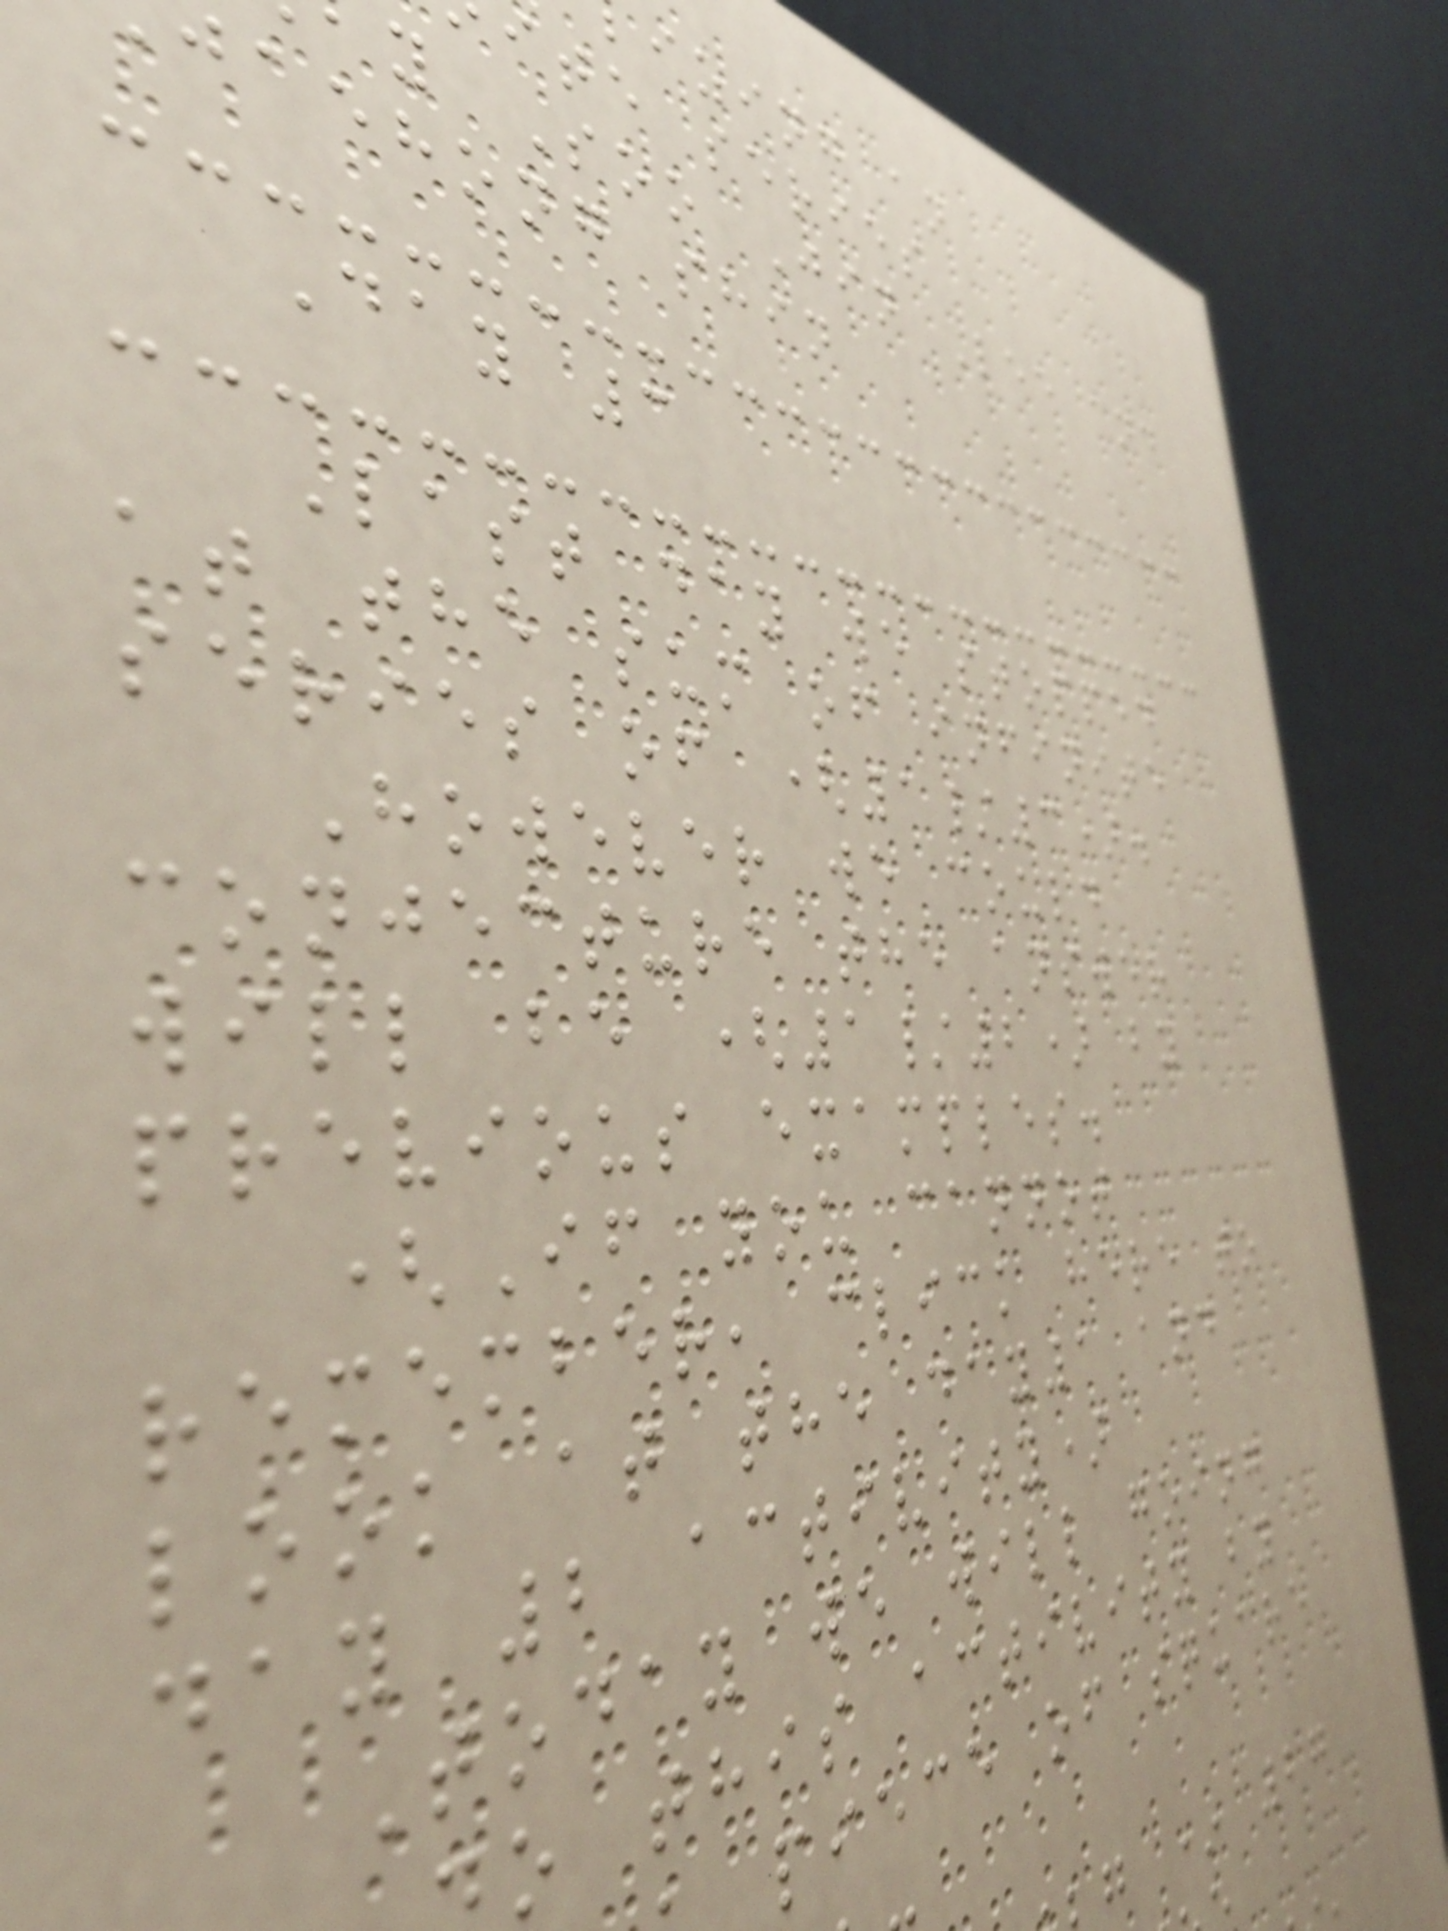izing an
ite series
y Soo Jin Lee and
aehong shin
Day 3
Last day we stopped
at the sum of infinite
series of (1/3).
However we could
conjecture the answer
will be (1/2) by
previous examples.
(If you cannot
remember, click here to
look at the day1 and
day 2 activity)
Today we will going
o this activity by
piece of square
g * 27
